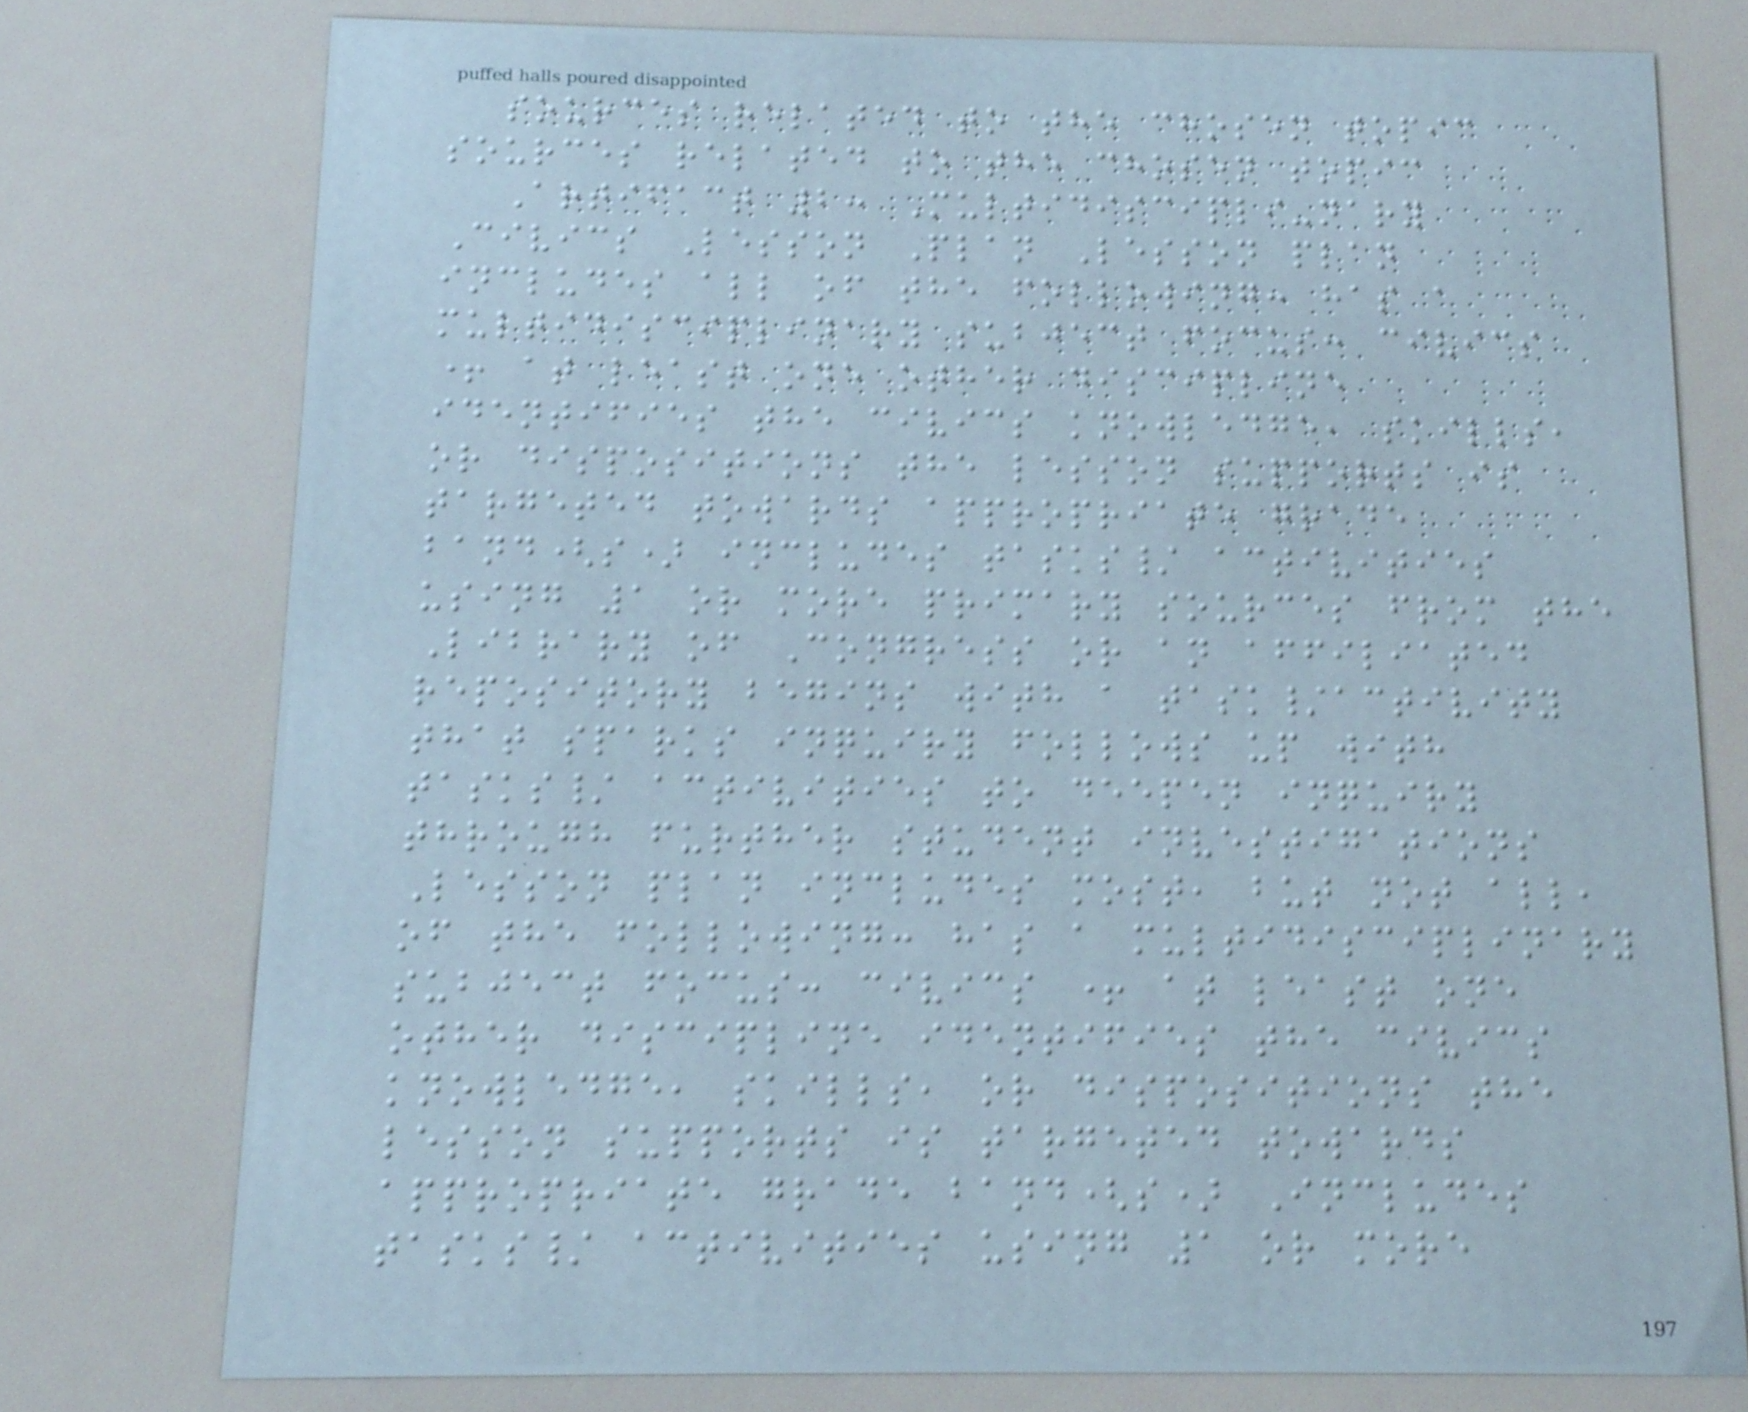sources related to the chosen topic
sources related to the chosen topic
Artifact 2: Multidiscipli-nary
Civics Lesson Plan Lesson plan
includes all of the following: has a
multidisciplinary subject focus: civics
+ at least one other discipline
identifies the civics knowledge, skills,
or dispositions the lesson supports is
targeted towards appropriate grade
band(s) includes tasks/ activities
using 1 or more primary sources from the
Library of Congress or an affiliated
repository begins with a task/activity
that sparks inquiry follows up with
tasks/ activities to deepen inquiry
through further student investigations
Lesson plan includes most, but not all,
of the following: has a multidisciplinary
subject focus: civics + at least one
other discipline identifies the civics
knowledge, skills, or dispositions the
lesson supports is targeted towards
appropriate grade band(s) Includes
tasks/ activities using 1 or more
